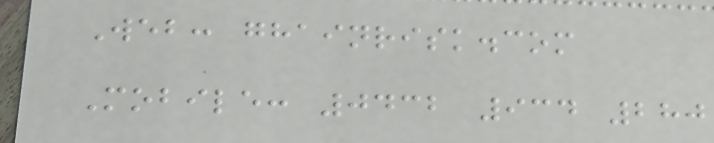Web: ghainrisk.com
Mobile: 0432 934 280
